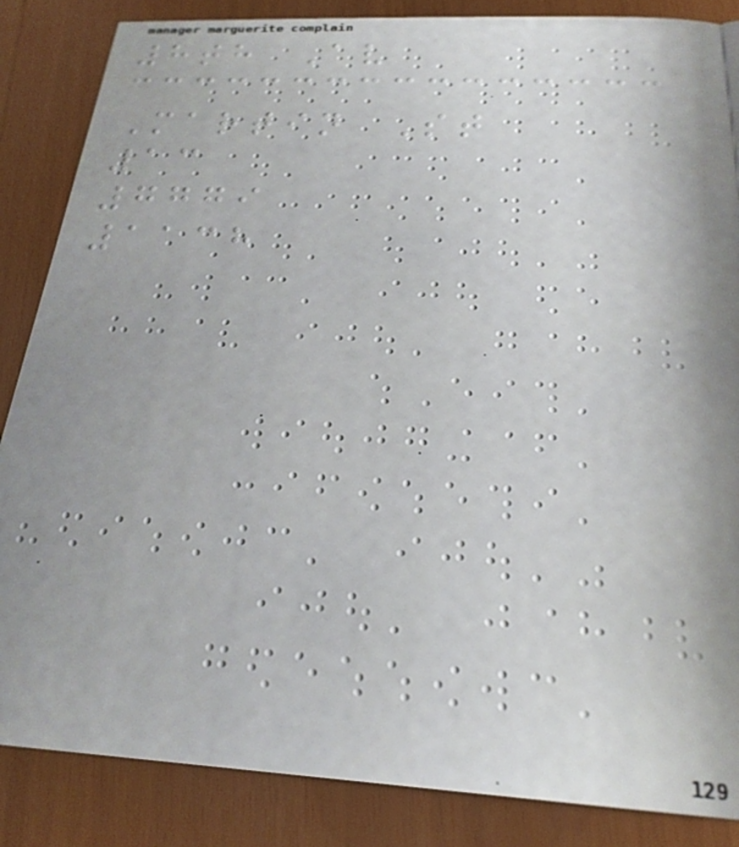8th Av
Martin St
13
7779
1138
